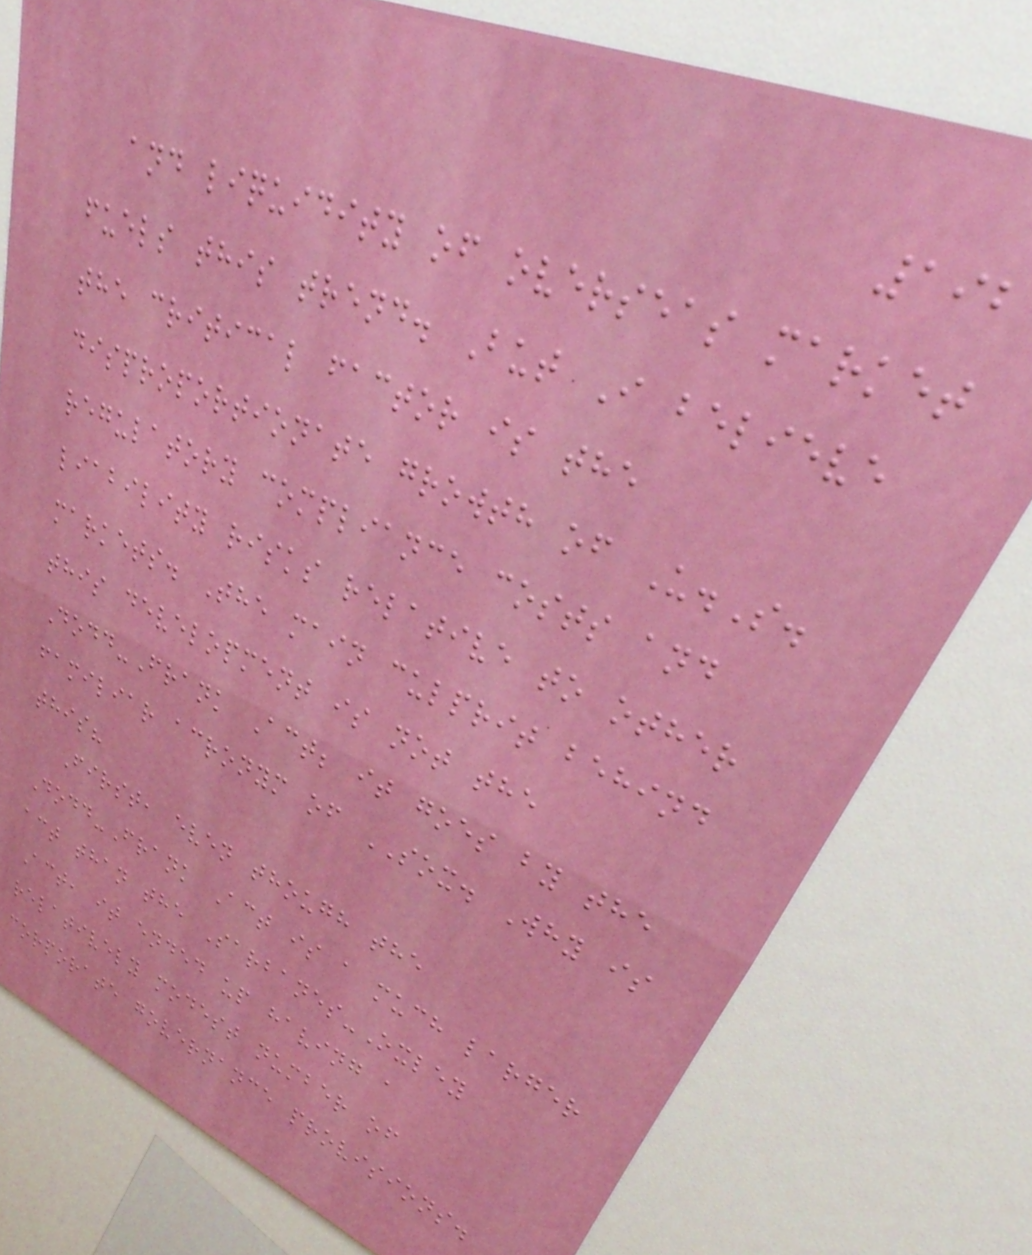192
and liquidity of overseas market
fuels this trend. But I believe
the critical factor is the
disproportionate growth of U.S.
regulatory compliance costs and
liability risks relative to other
markets. The main culprit behind
this development is not the
Dodd-Frank Act; it goes by the
familiar acronym of SOX. Why is
this?
First, even though the
Dodd-Frank Act is a much larger
act than the Sarbanes-Oxley
Act, it ended up having a
relatively modest number of
corporate governance provisions.
